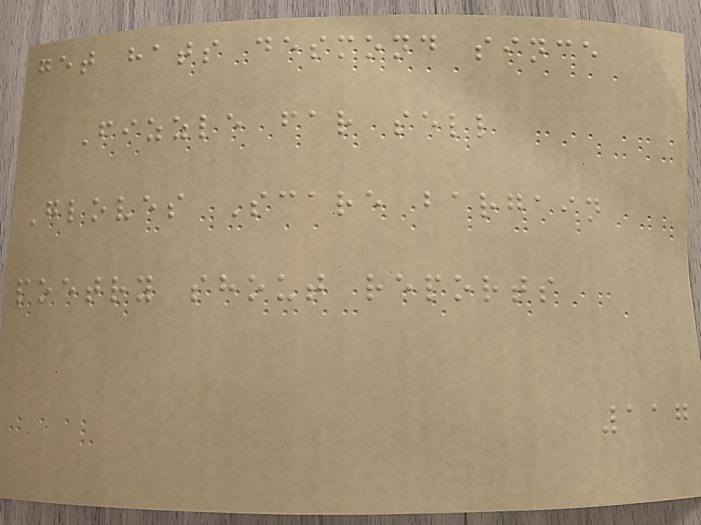get hats desmond since
Fizzle far sell
Gloves Scare bargain
poetry shout reports
117
